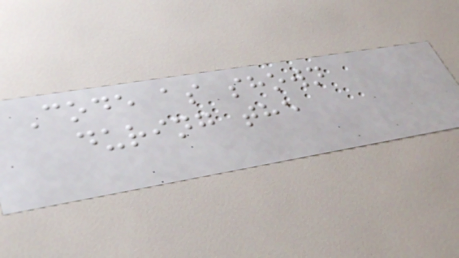Code as shown
during the
